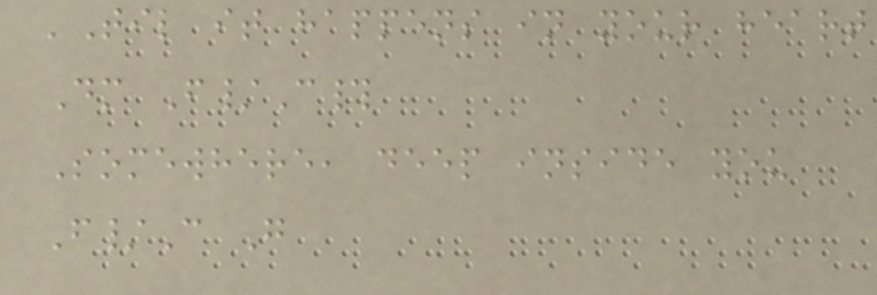'Til it happens in your heart
Dm F/C#
Somewhere, deep inside you
F/C G
